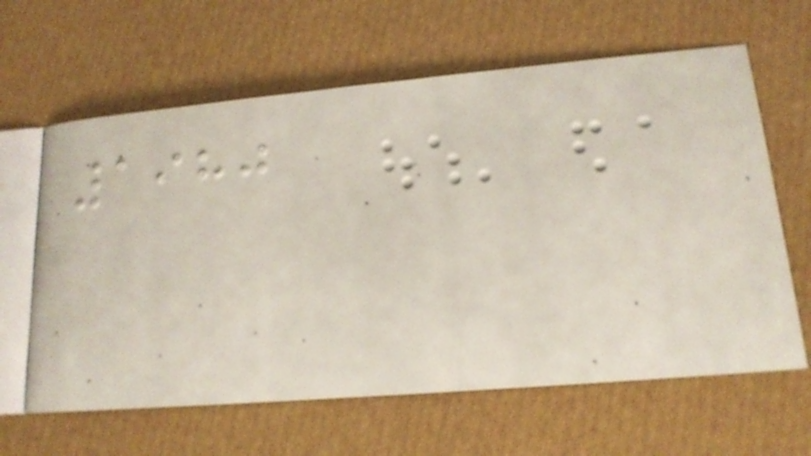1980
